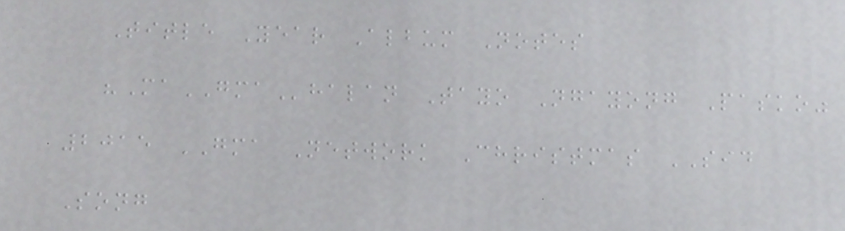Title Year Album Notes
"MaGMAhalan Tayo Ngayong Pasko"
2015 GMA Network Christmas SID
Song
